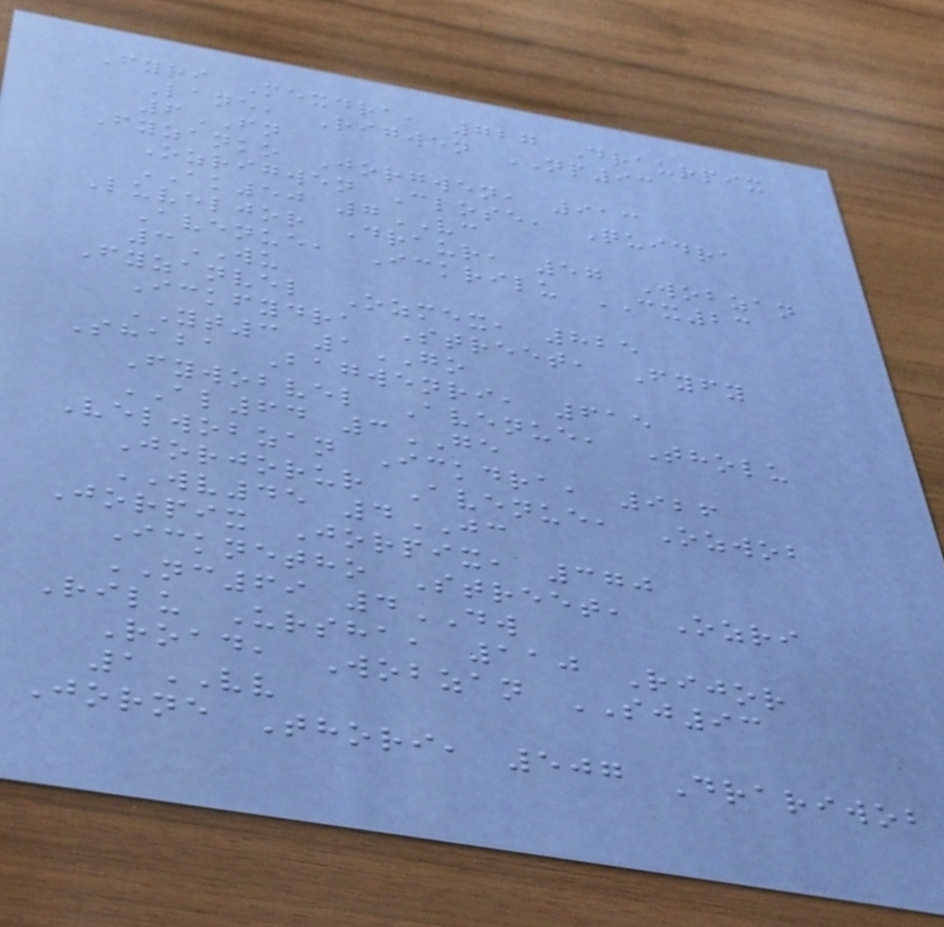Fyri Mexdra, 727 Draurpix
Lane, Rigwen NP93
6FN
Fyzanko Jorgwen, 913
Ozrigwen Close, Quidra
AK50 7VC
Luveljor Draur, 57 Wobzan
Avenue, Ickrilu CX23
3WU
Fyzanvel Ozmex, 825
Ickfydra Street, Fyfy
YT3 1GO
Shaba Bagwenri, 615
Fywobvel Avenue, Tholu
AL64 3GE
Velwobzan Ickdra, 926
Jorjorur Avenue, Ozwob
WV45 4JC
Jorpix Jorpix, 370
Icknetho Street, Ozri
NC69 4DW
Rilu Ursha, 110 Rijor
Road, Wobzan SJ93
1VV
Jorne Thori, 507 Drariwob
